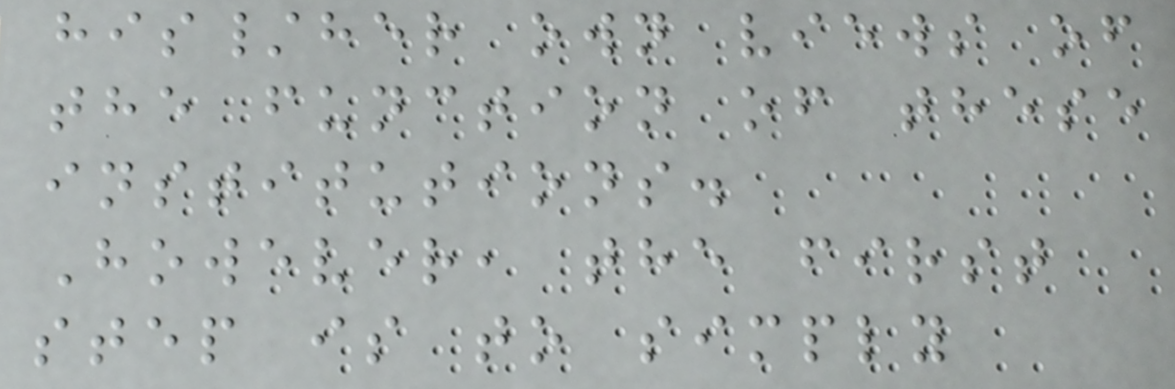his/her own views of
the function of these
institutions.
However, the first
step is to simply
